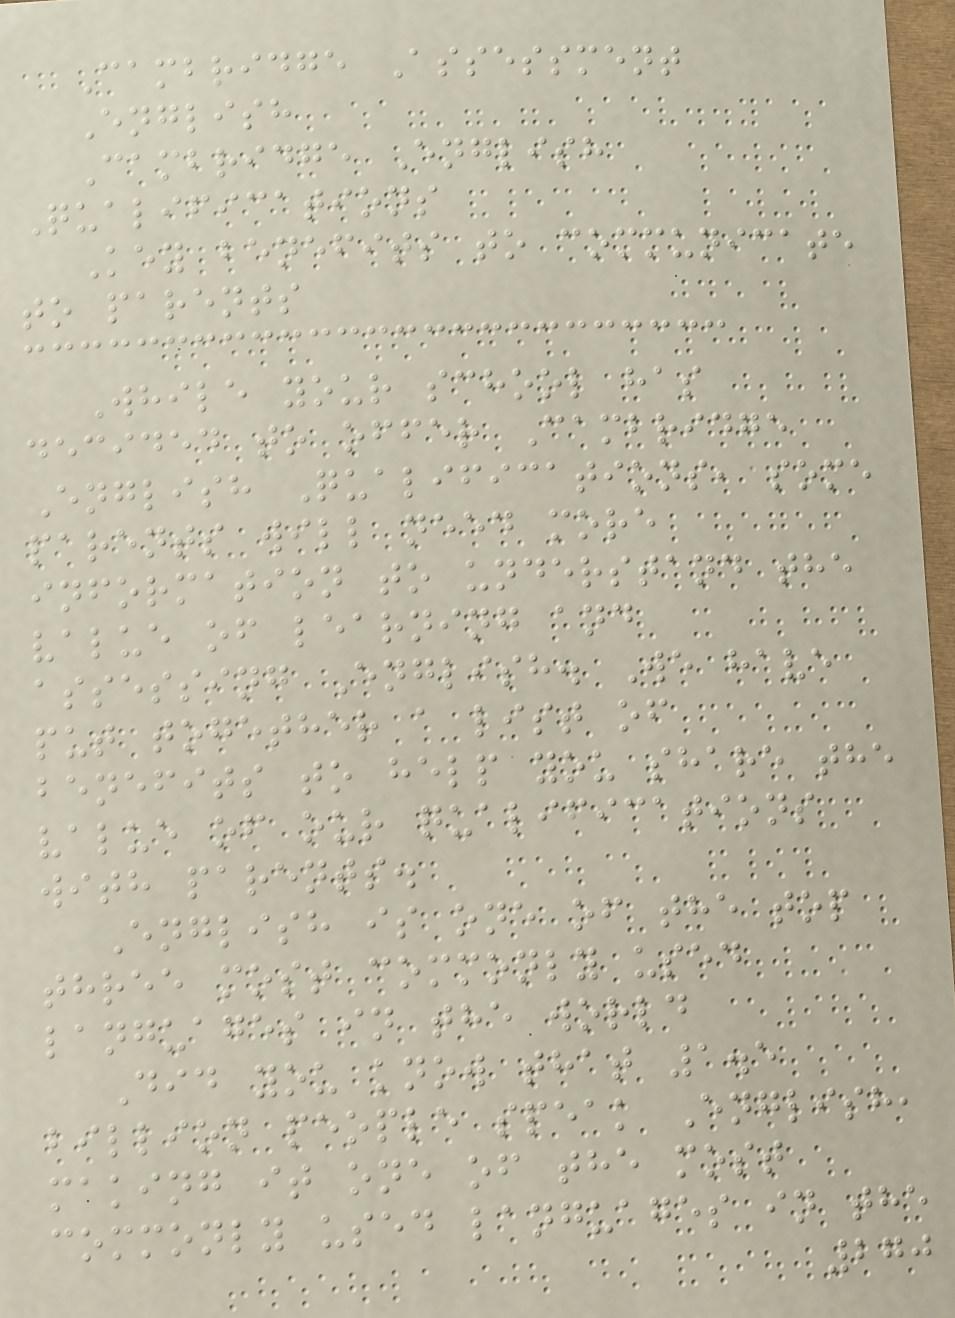Cambridge Assessment
English
Cambridge English
Qualifications
Key benefits to communicate
to parents
While your school has
decided to offer Cambridge
English Qualifications, some
parents will need more
information to understand the
value of learning and
assessing English. We have
put together a list of
benefits to help you share the
value of our qualifications
with parents.
English is one of the top
three most commonly used
languages in the world
Did you know that 1.5
billion people speak English,
making it one of the most
commonly used languages in the
270
